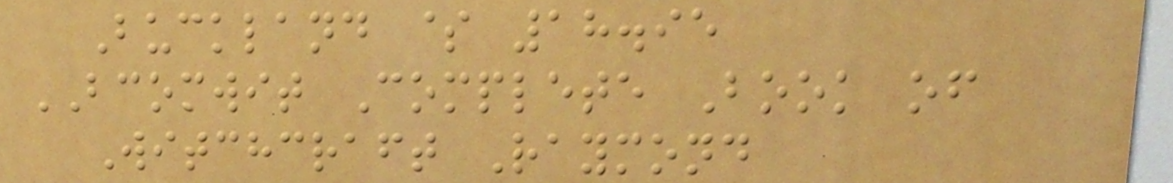Buckland $ 18.95
BCOMWIT Complete Book of
Witchcraft Raymond
